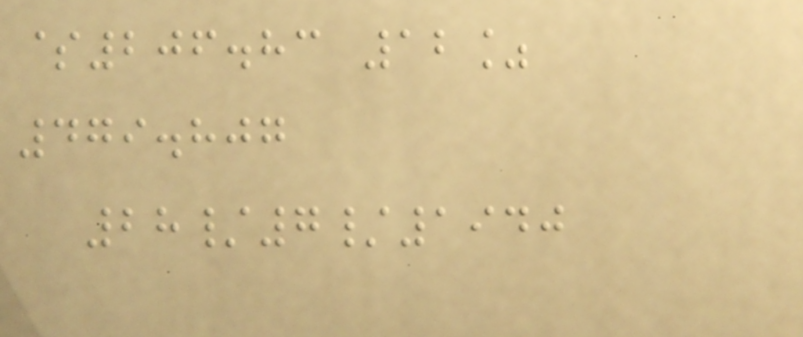$206.83 12%
479.807
28/7/1940
